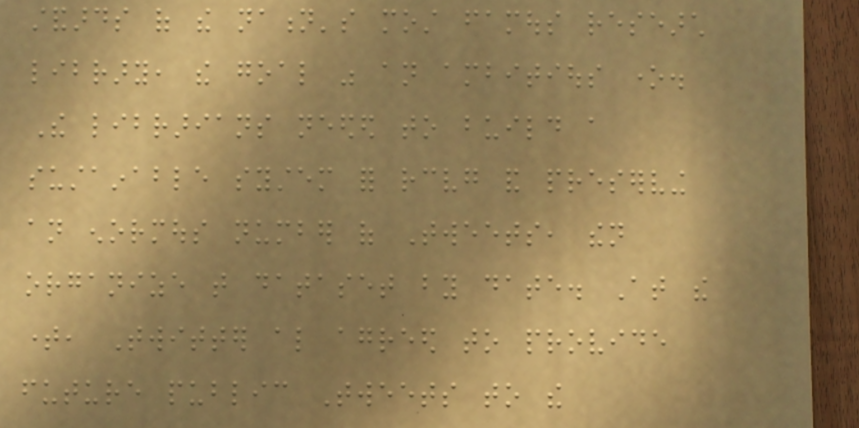standards of the nation's most famous research
library, the goal was an ambitious one.
The librarians needed to build a
sustainable system for receiving and preserving
an enormous number of Tweets, then
organize that dataset by date. At the
time, Twitter also agreed to provide
future public Tweets to the
